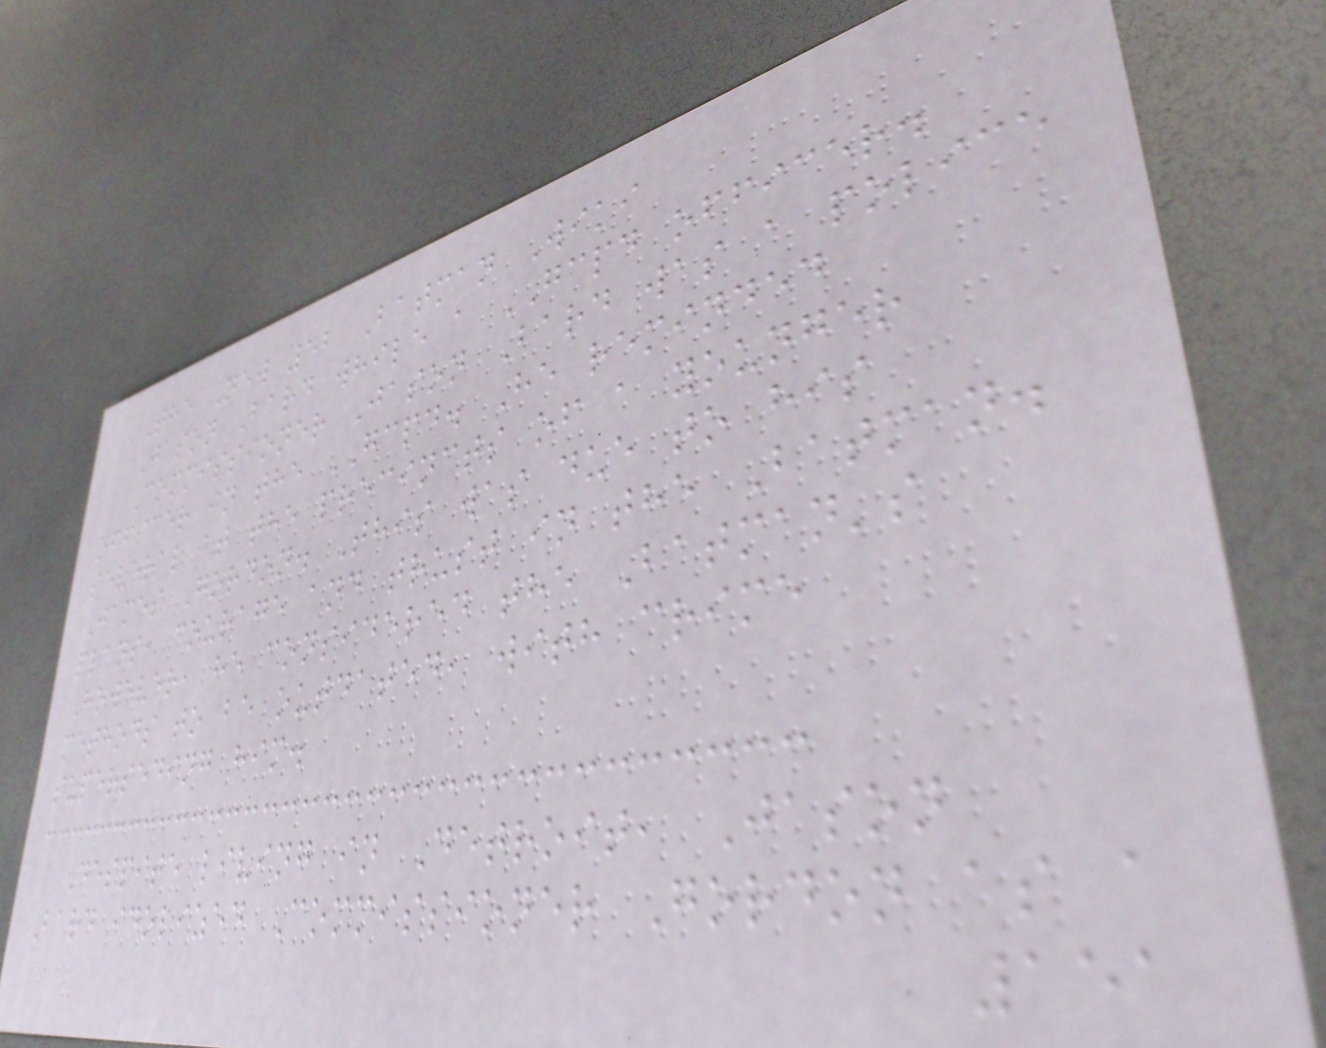The New 52 Batman Wiki
Jason Bard while a GCPD officer.
Commissioner Jason Bard was a police
officer in the GCPD. He reminded
several at the precincts of a younger
James Gordon. This was due to his
plans, courage and trust in the Batman.
However, he considered the Batman's
methods to be outdated, with crime
superseding him.
Despite living in Detroit, Jason
Bard idolized Commissioner Gordon as a
151
